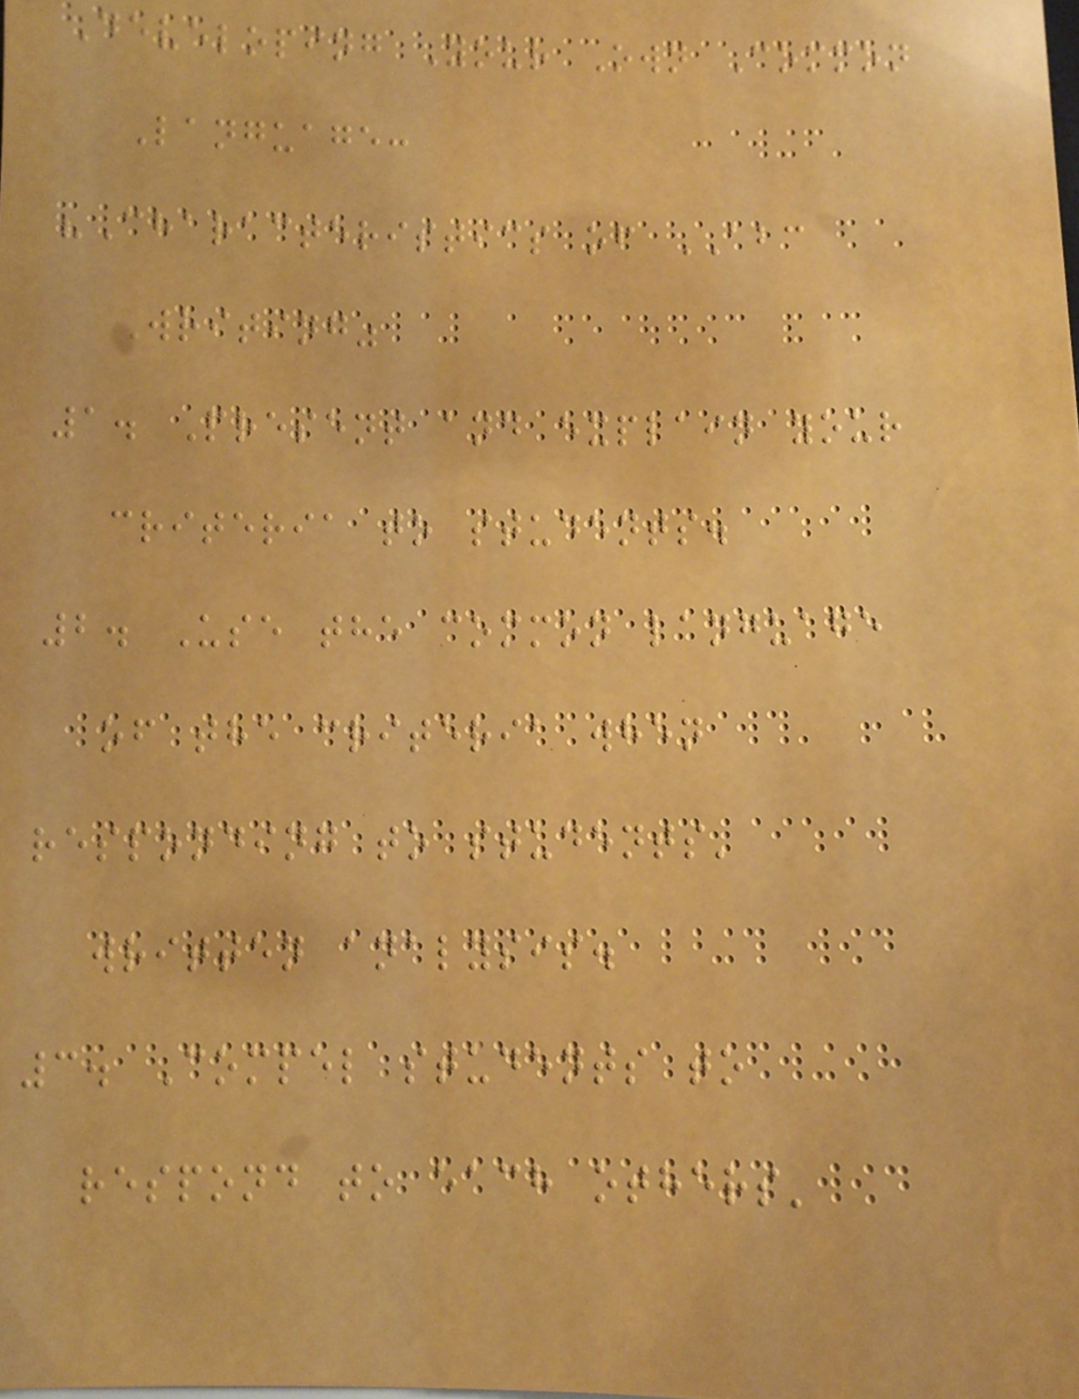Developing Your Own Common
Language:
"Characteristics of ABC
Writing"
1. Present and explain your
criteria to students.
2. Use the common language
of the criteria when
responding to students'
written analysis.
3. Compel students to
respond to each others'
